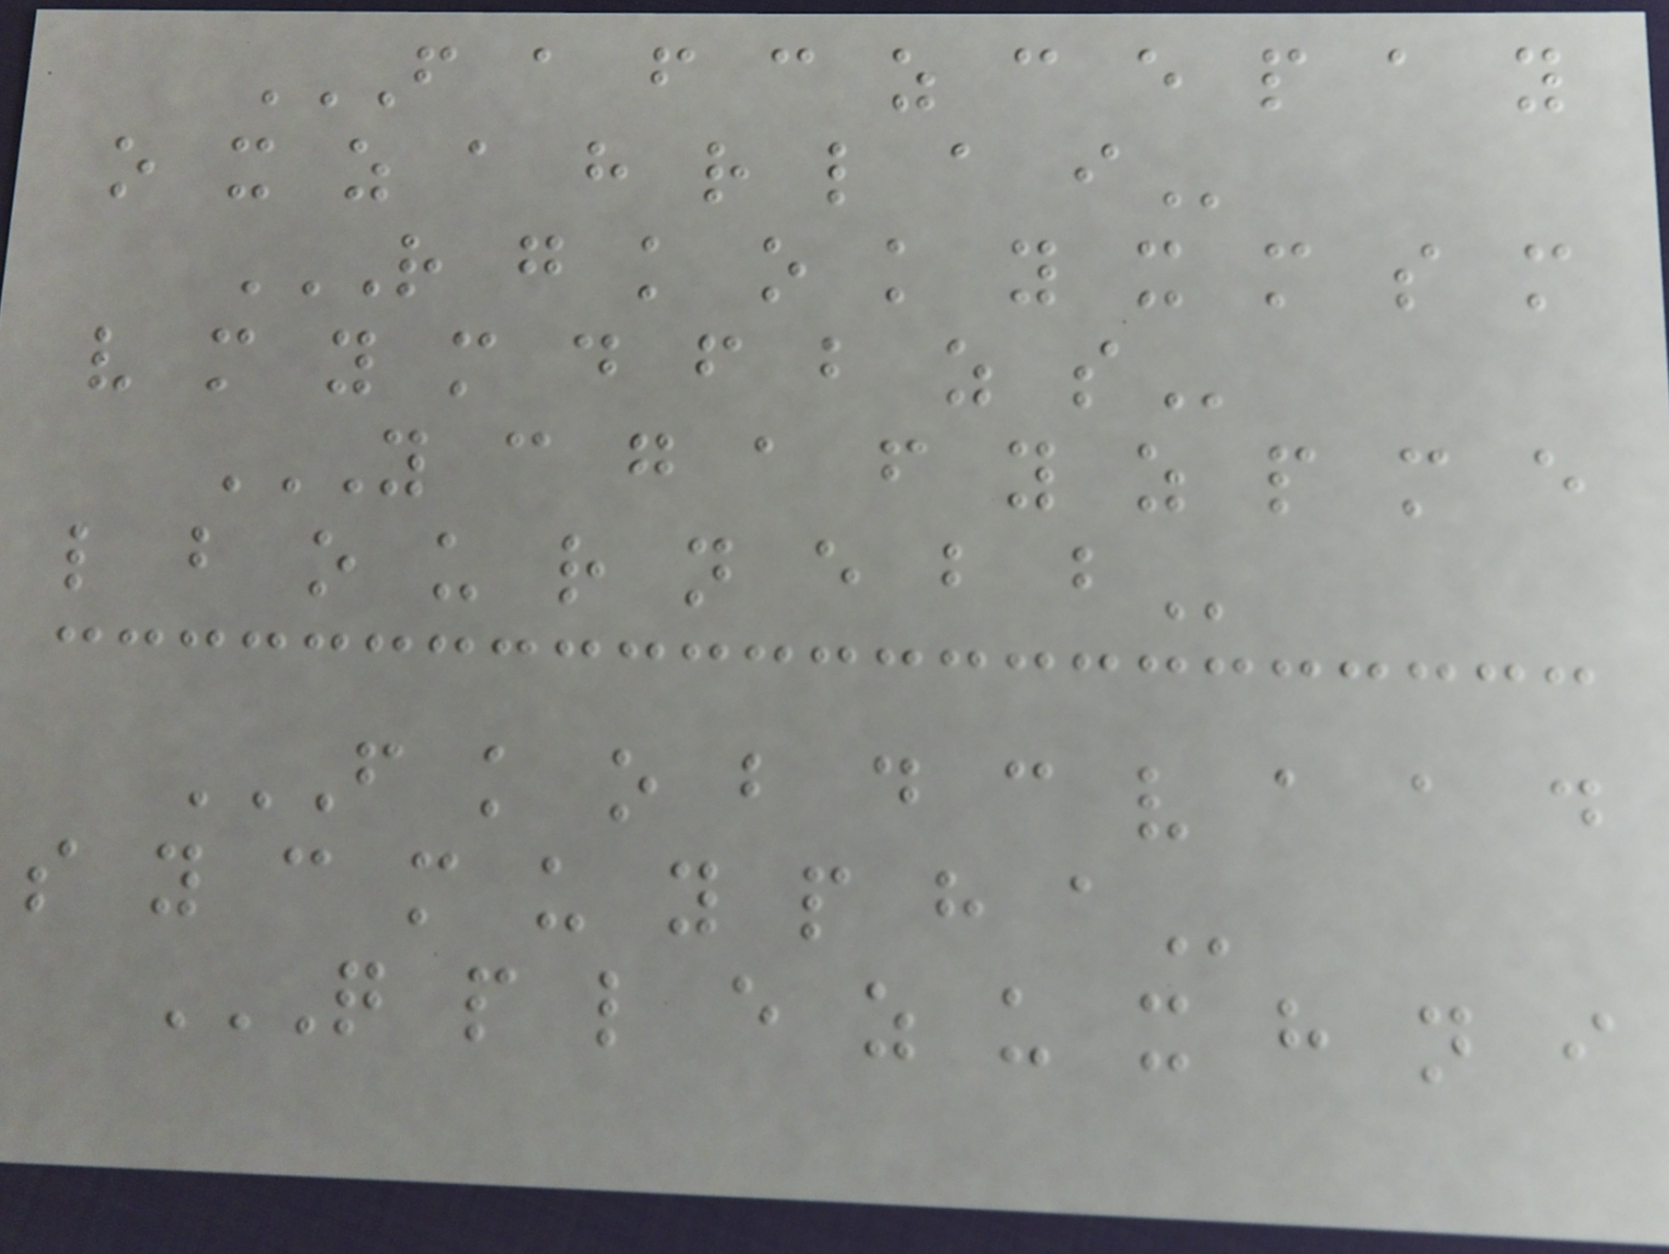F A F C Z C E P A Y
O X Z A H R L A I
R G K O K Y X M S M
V M Y M D F B Z S
Y C G A F Y Z P M E
L B O U R N E B B
F K O B D C V A A D
S Y C M U Y P H A
Q P L E Z U X H N I
